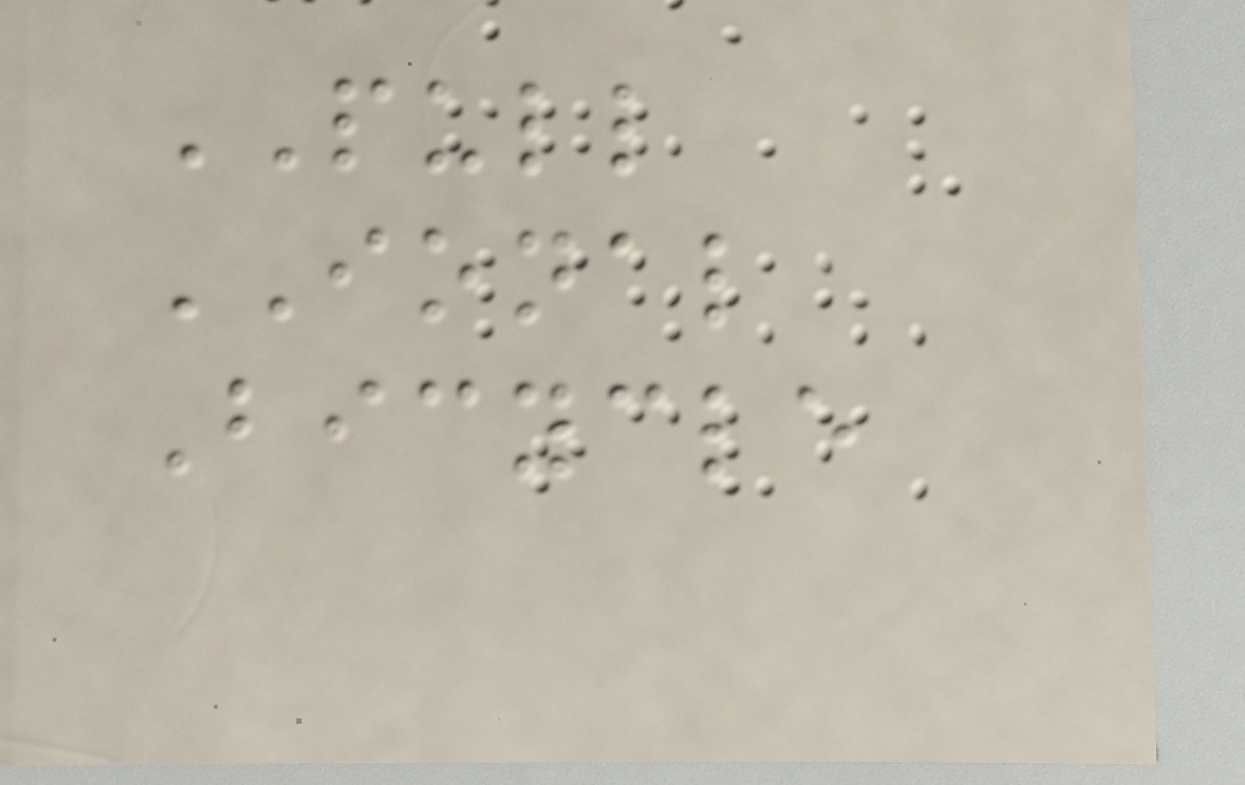PULL
IONAL
Bicycle
